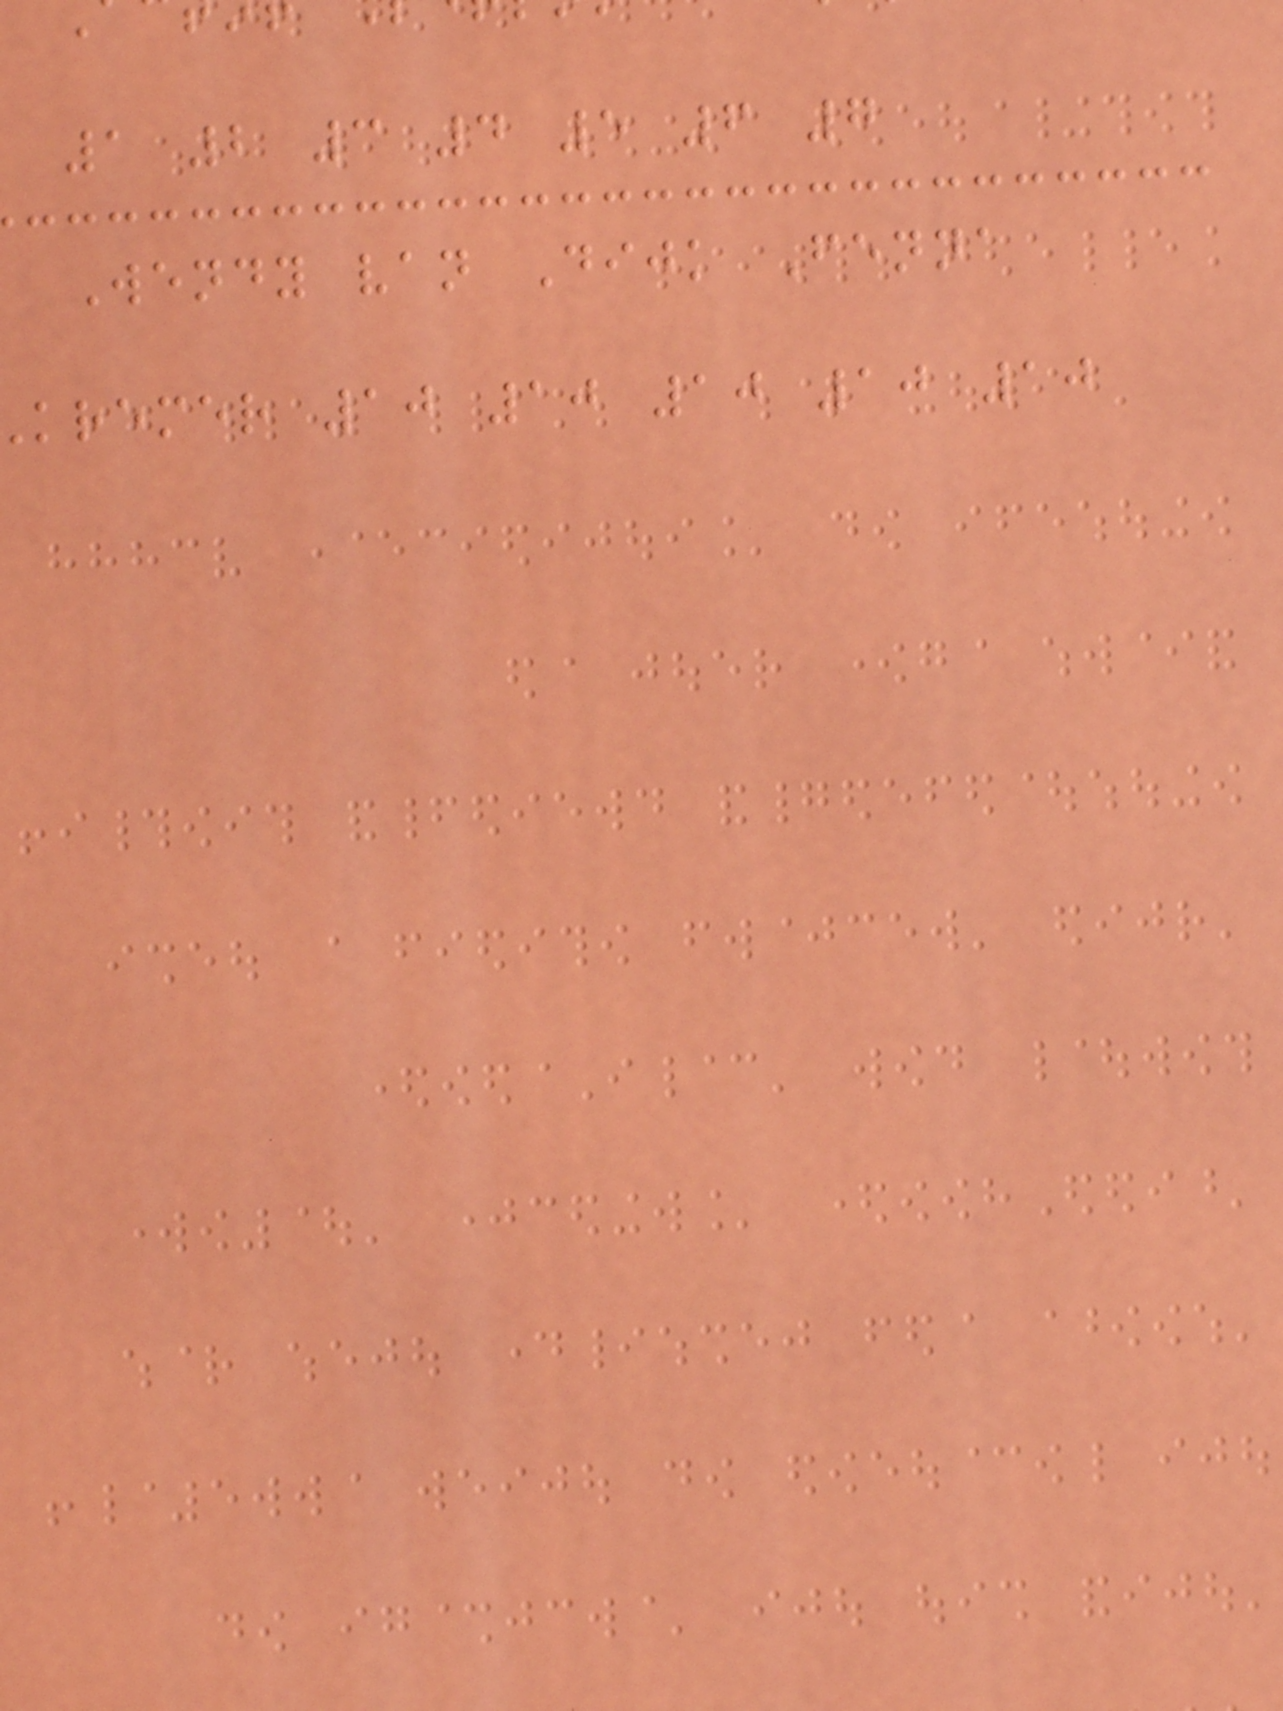1 2 3 4 5 6 7
Wendy van Dijk Fenna
kremer 10 10 10 10 10
